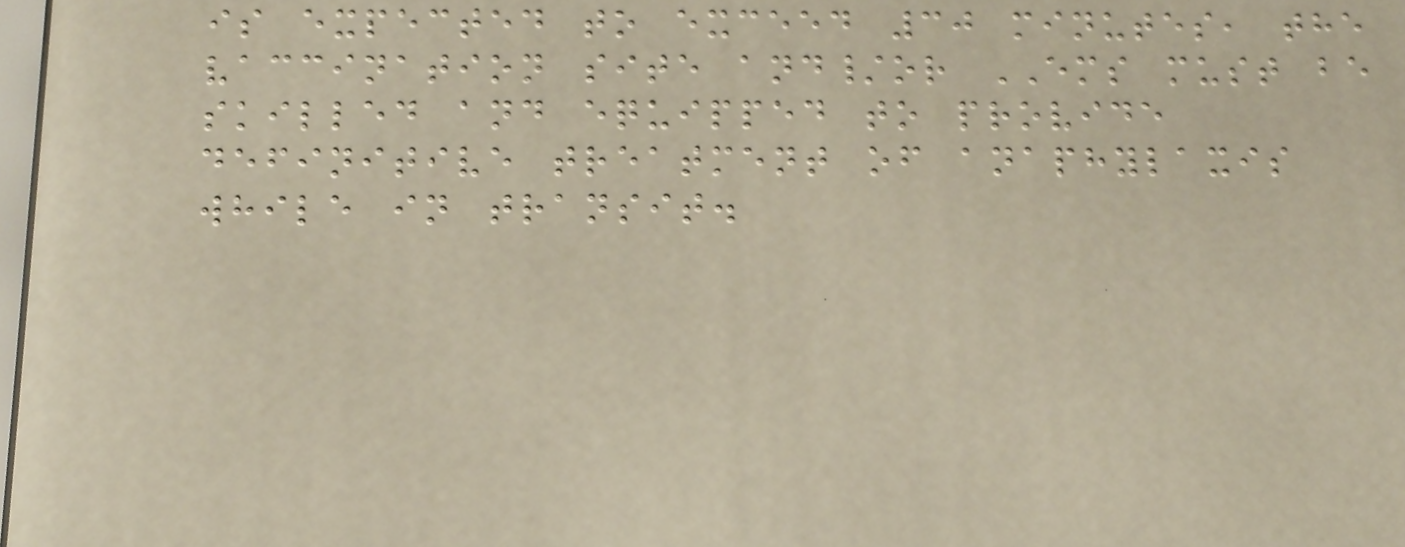is expected to exceed 30 minutes, the
vaccination site and/or EMS must be
skilled and equipped to provide
definitive treatment of anaphylaxis
while in transit.
